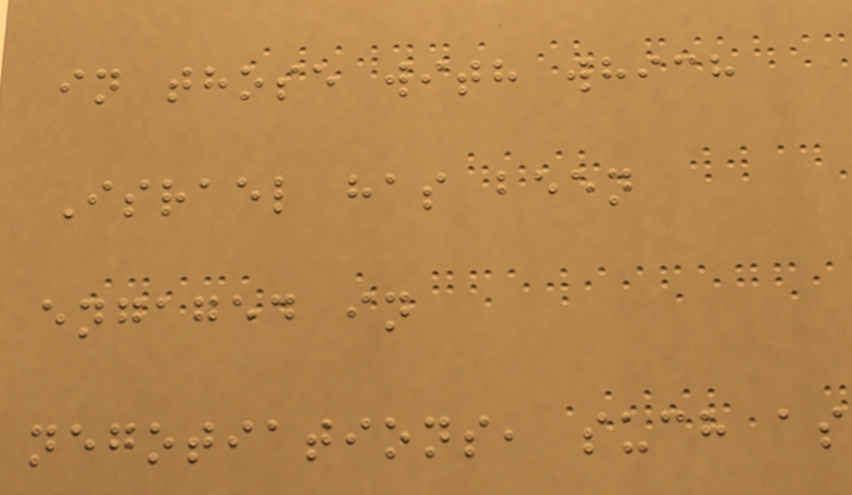in those with which
Israel has been
engaged in
negotiations, such as
